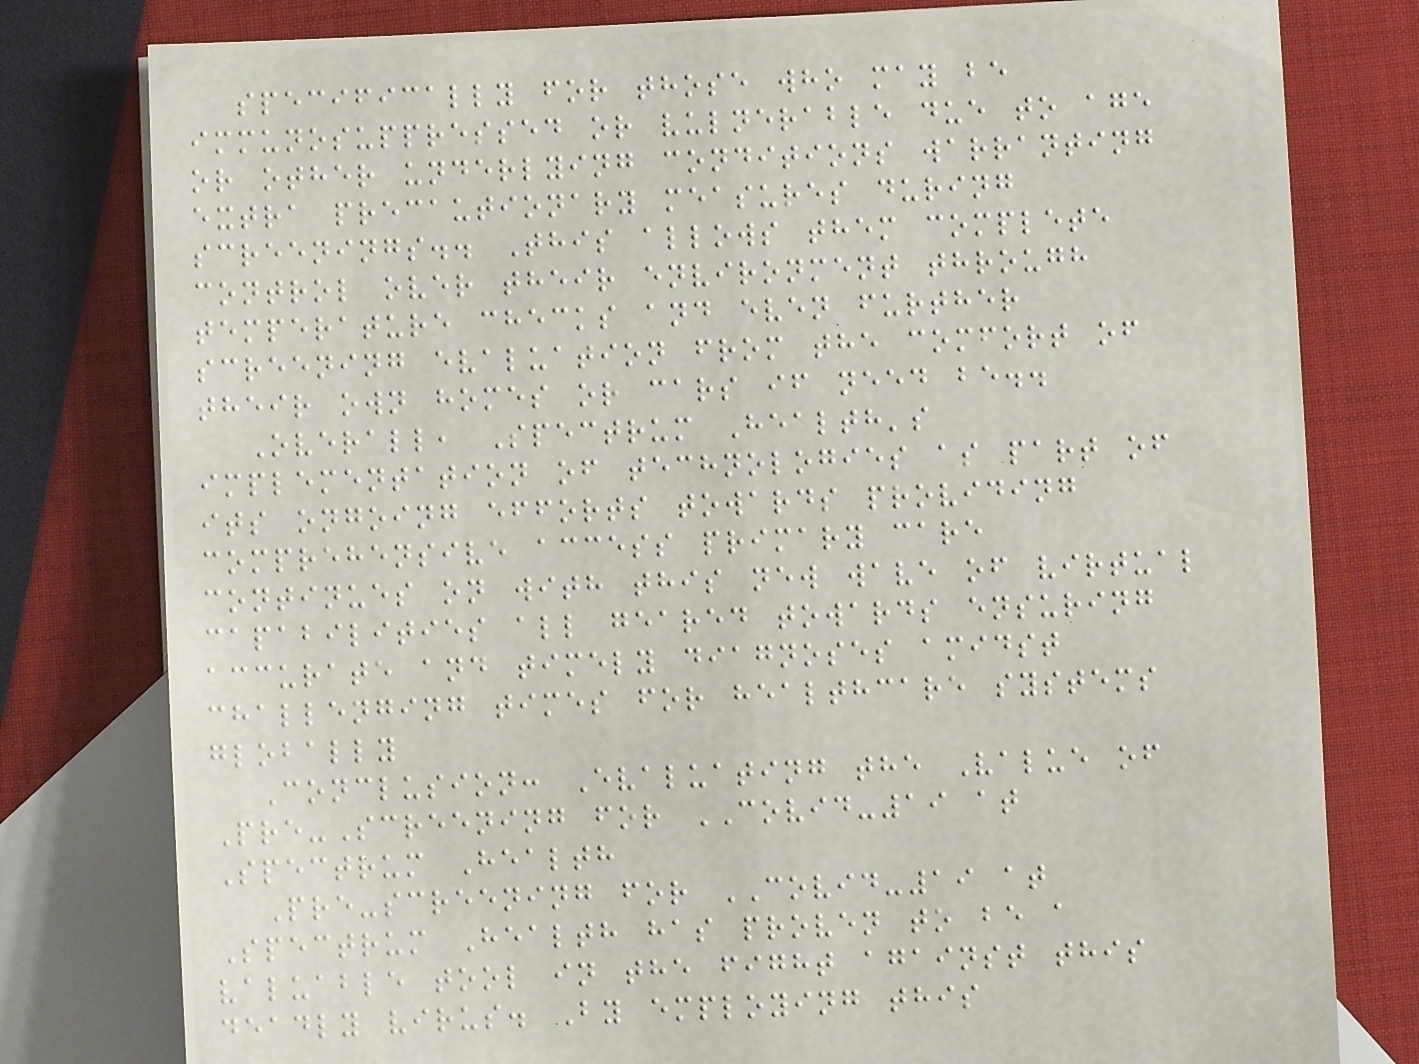specifically for those who may be
immunosuppressed or vulnerable due to age
or other underlying conditions warranting
extra precautionary measures during
screenings.. This allows them complete
control over their environment through
temperature checks and even further
screening evaluation from the comfort of
their own homes or cars if need be..
Overall, Spectrum Health's
implementation of technologies as part of
its ongoing efforts towards providing
comprehensive access primary care
continues on with this new wave of virtual
capabilities all geared towards ensuring
accurate and timely diagnoses amidst
challenging times for healthcare systems
globally
Conclusion: Evaluating the Value of
Pre-Screening for COVID-19 at
Spectrum Health
Pre-screening for COVID-19 at
Spectrum Health has proven to be a
valuable tool in the fight against this
deadly virus. By employing this
